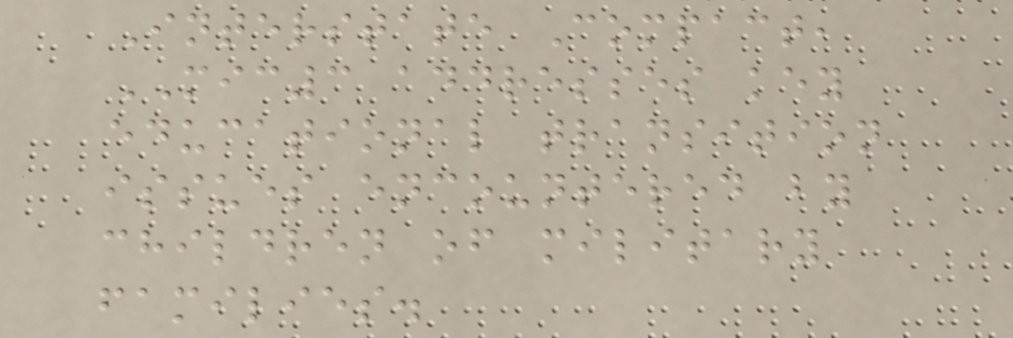Interstate Compact,
MIC3 addresses key
educational transition
issues encountered by
children of military
families.
